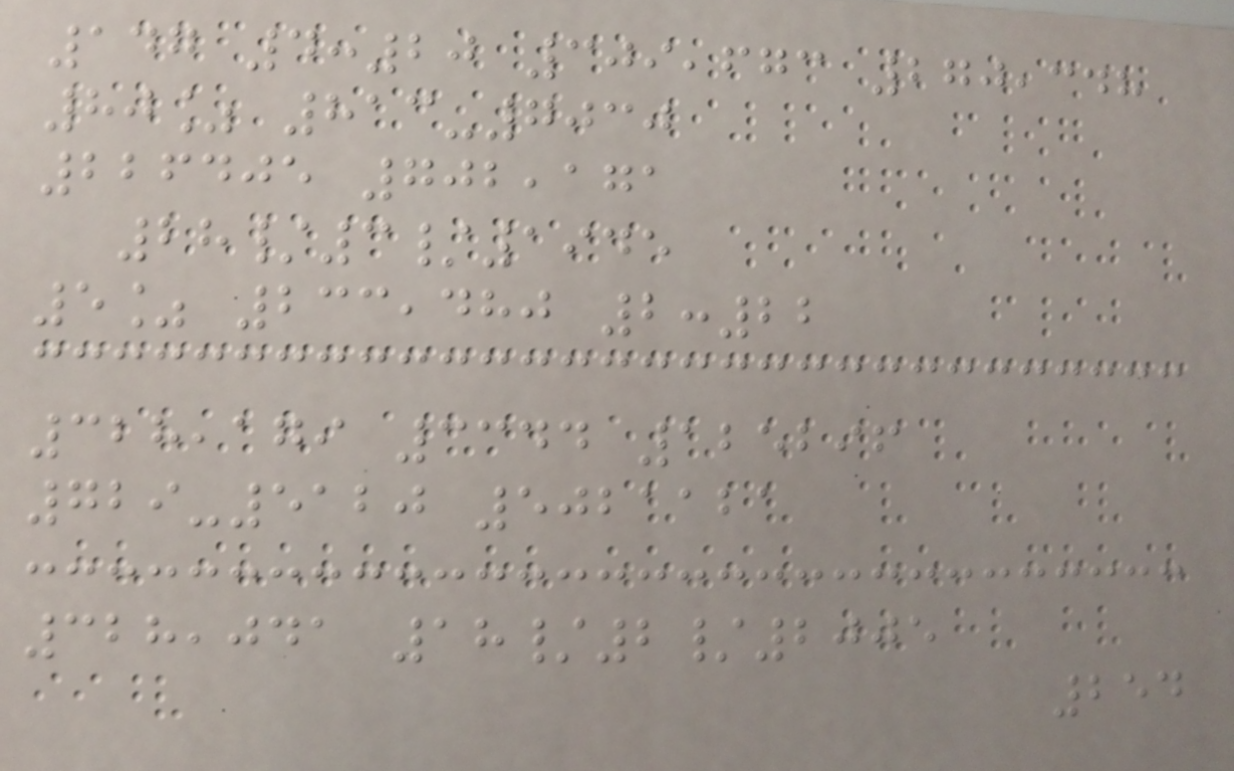147 4:20 309,673 270,348
80% 813-7030
226405 702,171
28/3/1945
5% 233,480 2:22
328,179 3344 125296
729-5120 5021121
328,041 18/2/2005
254
